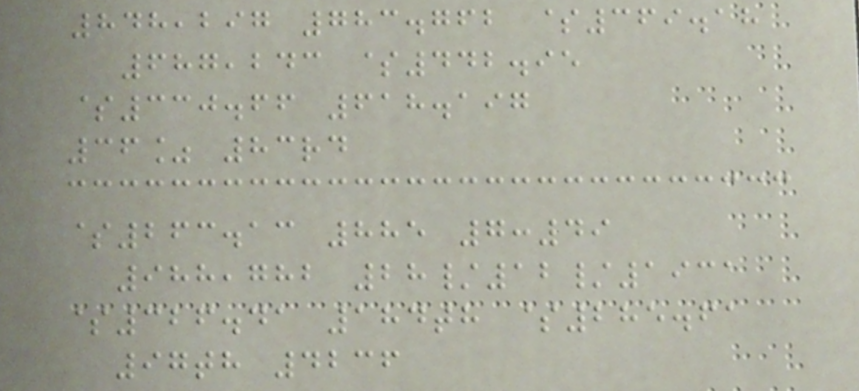848,297 783.762 $369.18
687,243 $442.95
$330.66 618.197
36% 83rd
$263.13 885 7:49
988,782 28/12/1931
$326.41 184th $285.61
97th 4236
